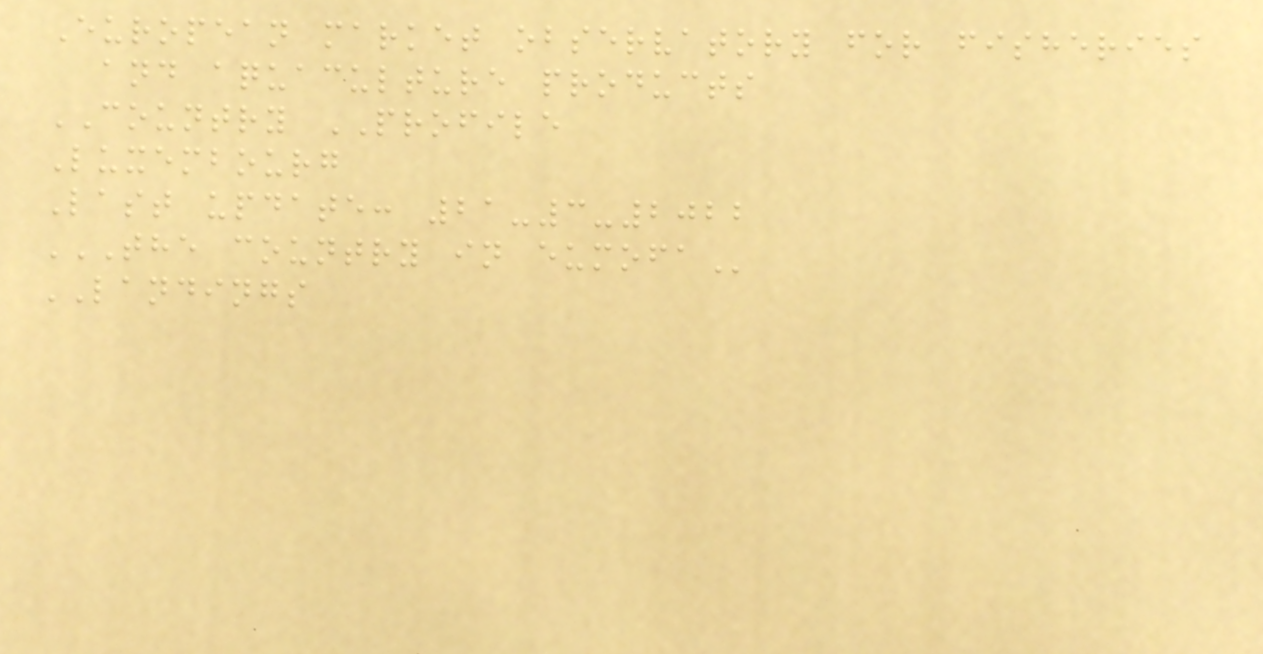European market observatory for fisheries
and aquaculture products
COUNTRY PROFILE
Luxembourg
Last update: 21-3-2022
THE COUNTRY IN EUMOFA
LANDINGS
